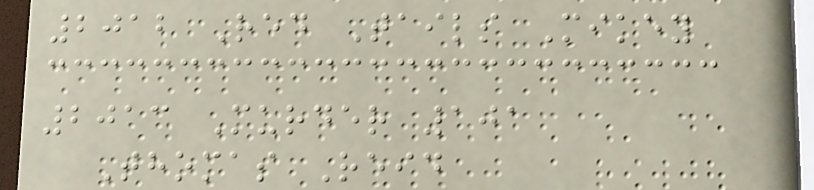2012 Red Tails Mikey
2013 Murder 101
Thomas Reid
